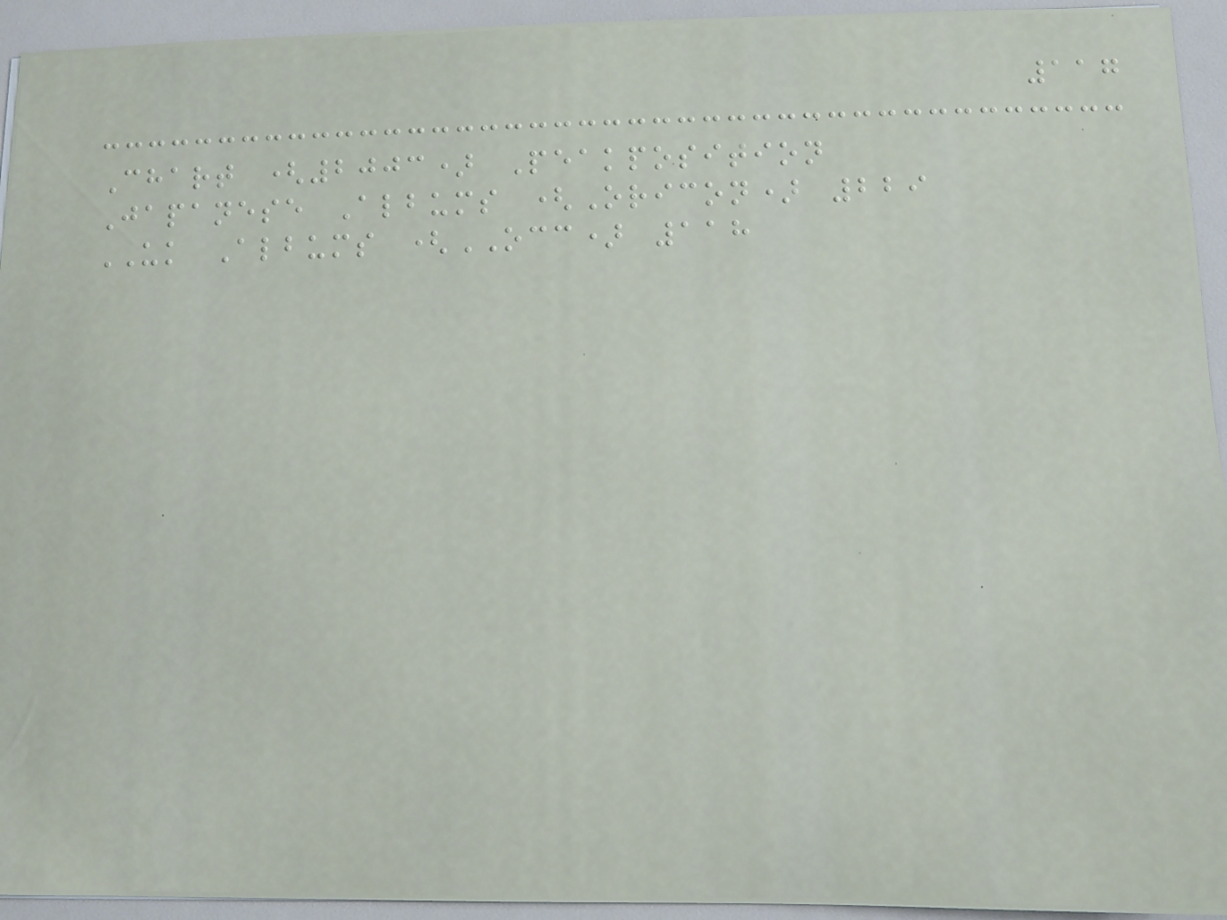117
Chart (2003) Peakposition
Japanese Albums (Oricon) 229
UK Albums (OCC) 118
